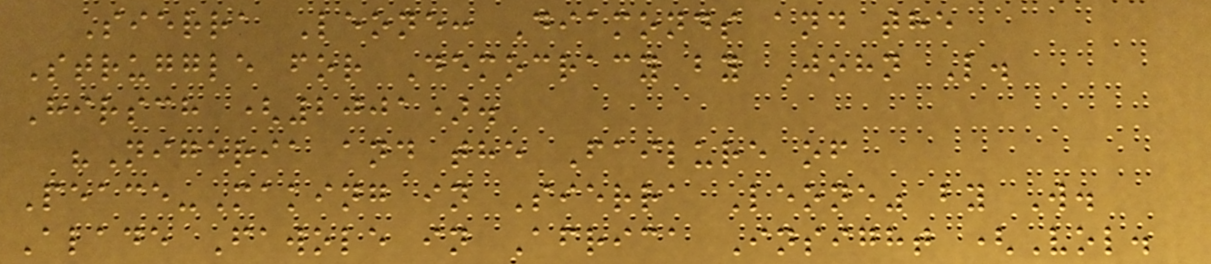Sierra Leone: Diamonds and the
Struggle for Democracy by John L.
Hirsch (2001).
"Nigeria and the Failure of
Peace-Making in Sierra Leone" by W.
Alade Fawole in Africa Insight (Vol.
